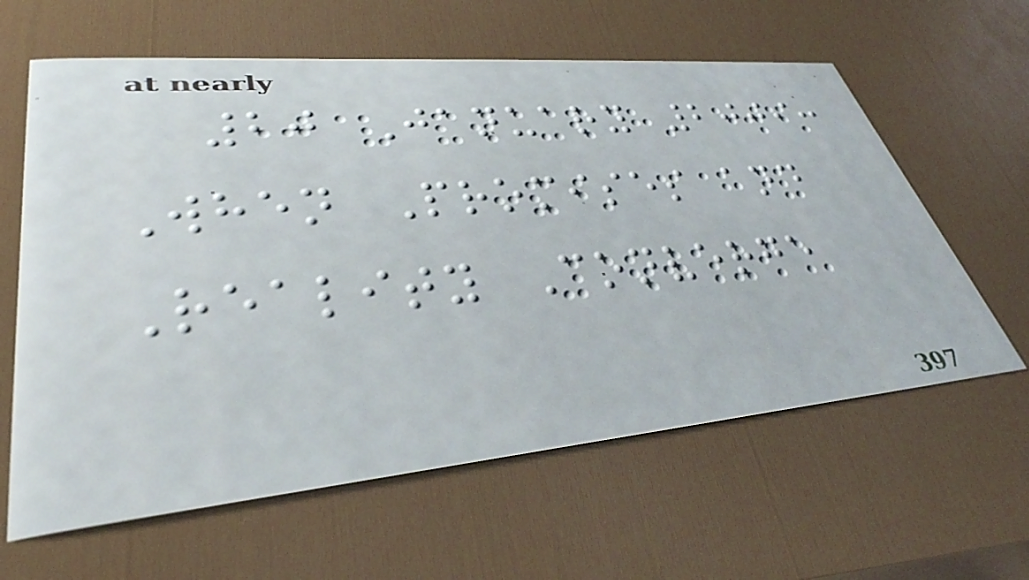20 January 2009:
When Promises and
Reality Converge
